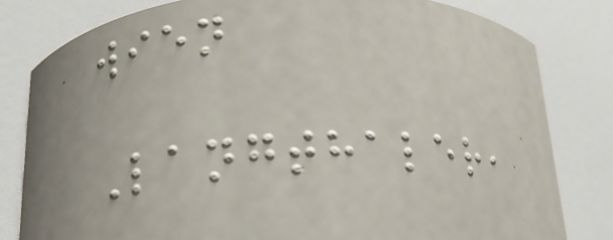wien
Langthaler,
